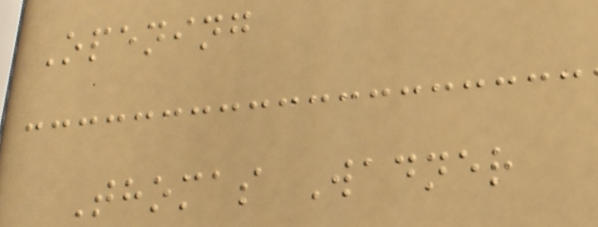Opening
Thomas Wadner
